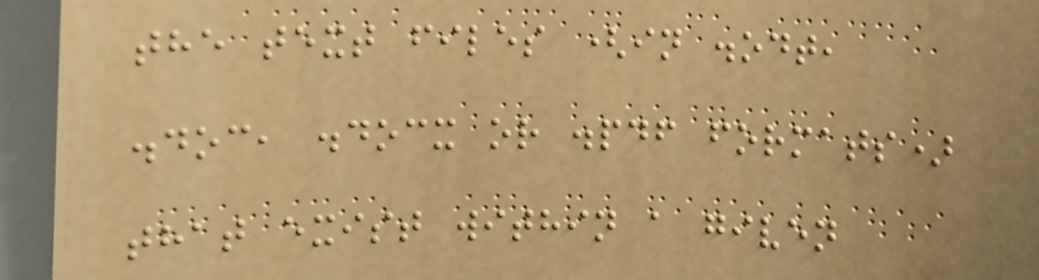the text files (in .odt,
.doc, .docx or .pdf formats)
that exist within a given
